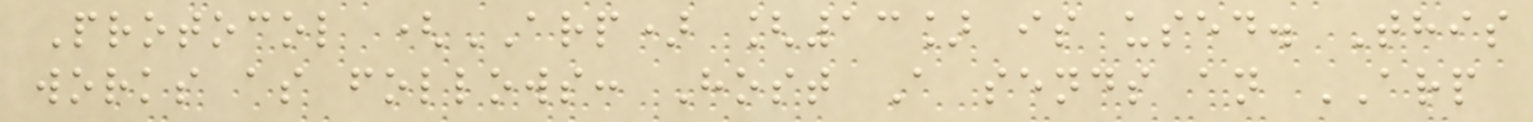Protocol (ARP) [13] is used. This
works as follows: Host A sends an ARP
